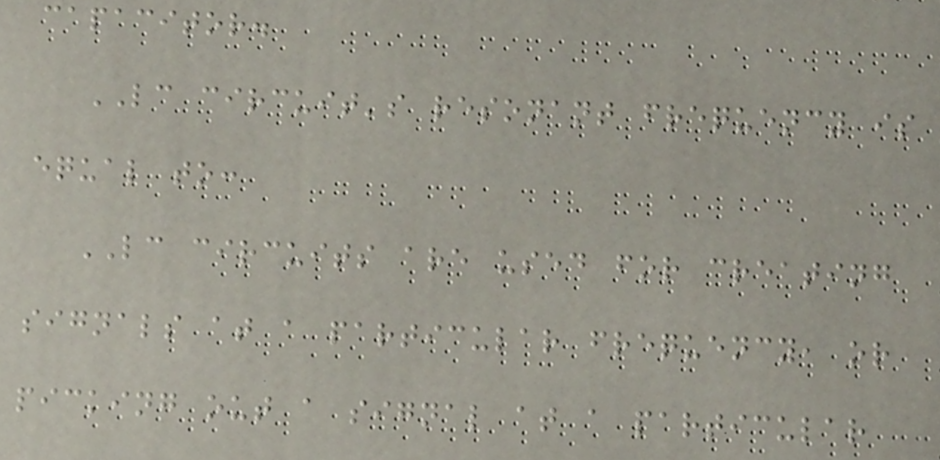capacitor.
LC circuit's resonant frequency is
equal to:
LC circuits are used for creating
signals at a particular frequency, or
picking out a signal at a particular
